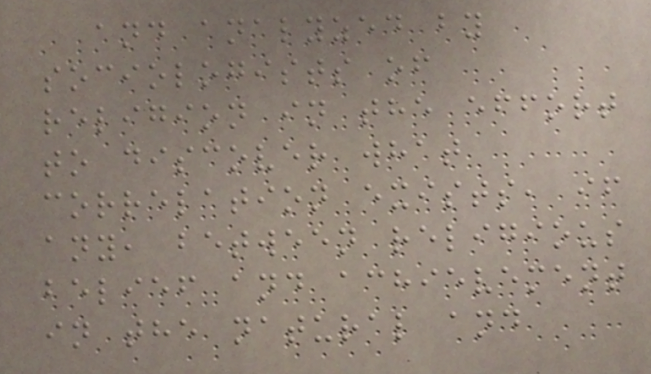and analyzed by
sociologists of
religion in the effort
to discover what
correlation exists, if
any, between religious
belief and achievement
in the natural and
